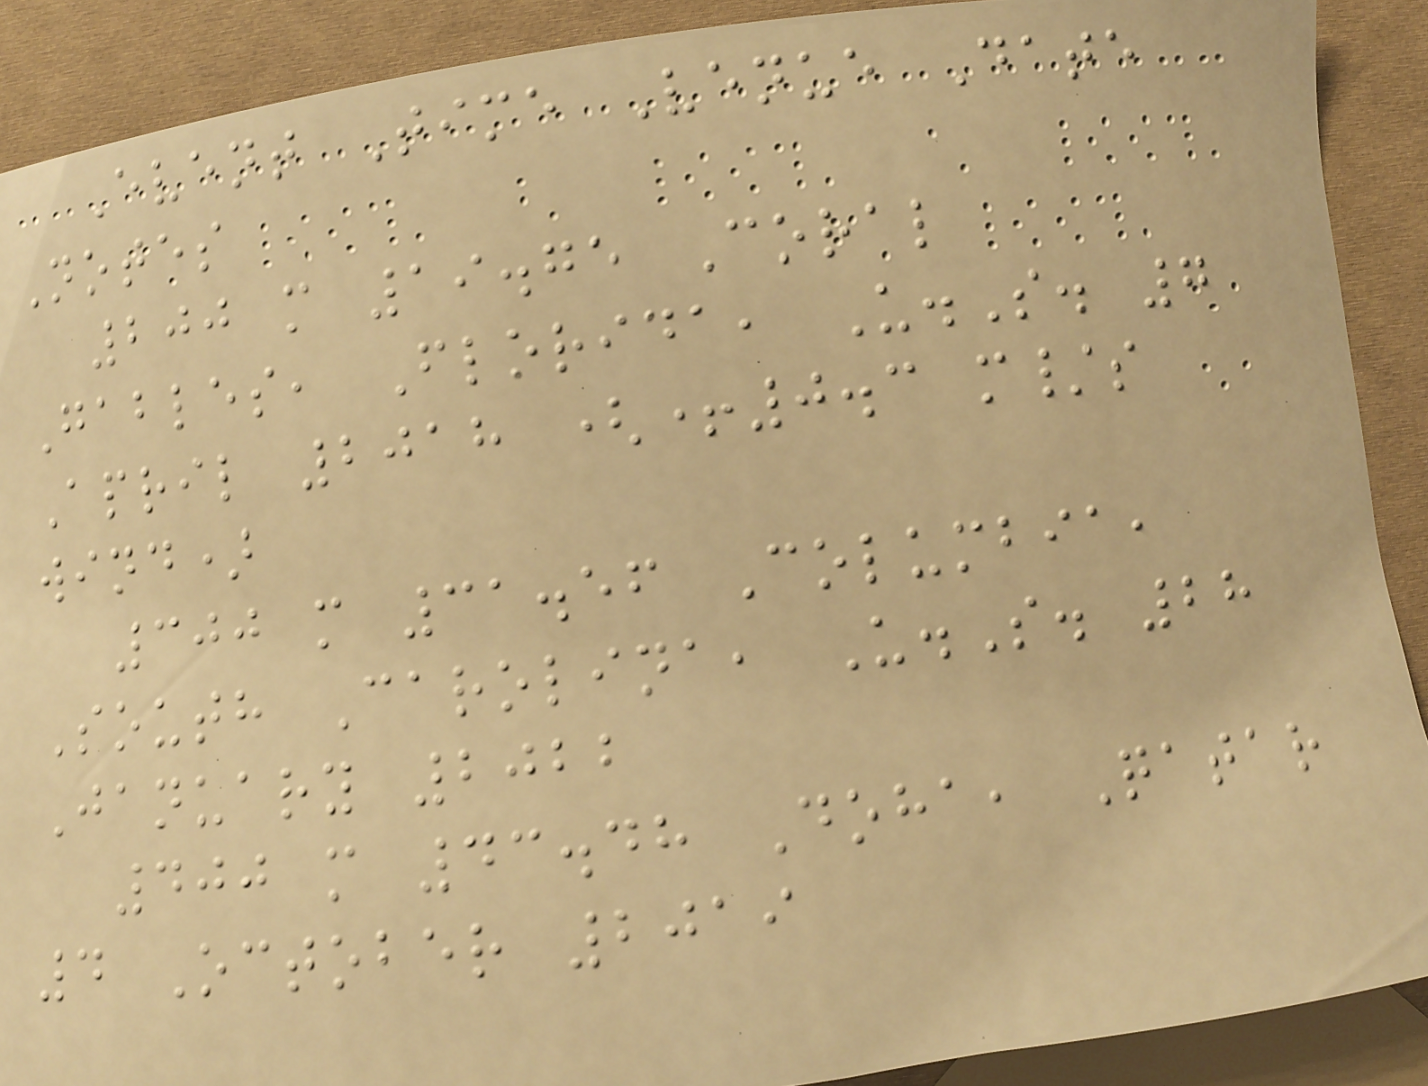Event Time Venue Date
Notes
200 m 19.75 Coral
Gables, Florida, U.S. 7
April 2018 (+0.3 m/s
wind)
300 m 31.56 Columbia,
South Carolina, U.S. 28
January 2022
400 m 43.48 Doha, Qatar
4 October 2019
